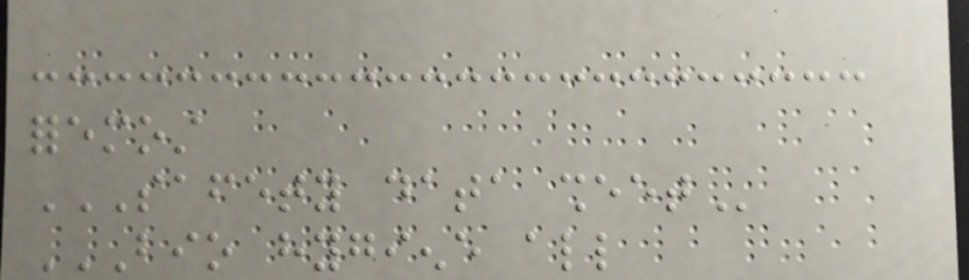foremost
SAFETY DATA SHEET
BIO HYGIENE ALL
